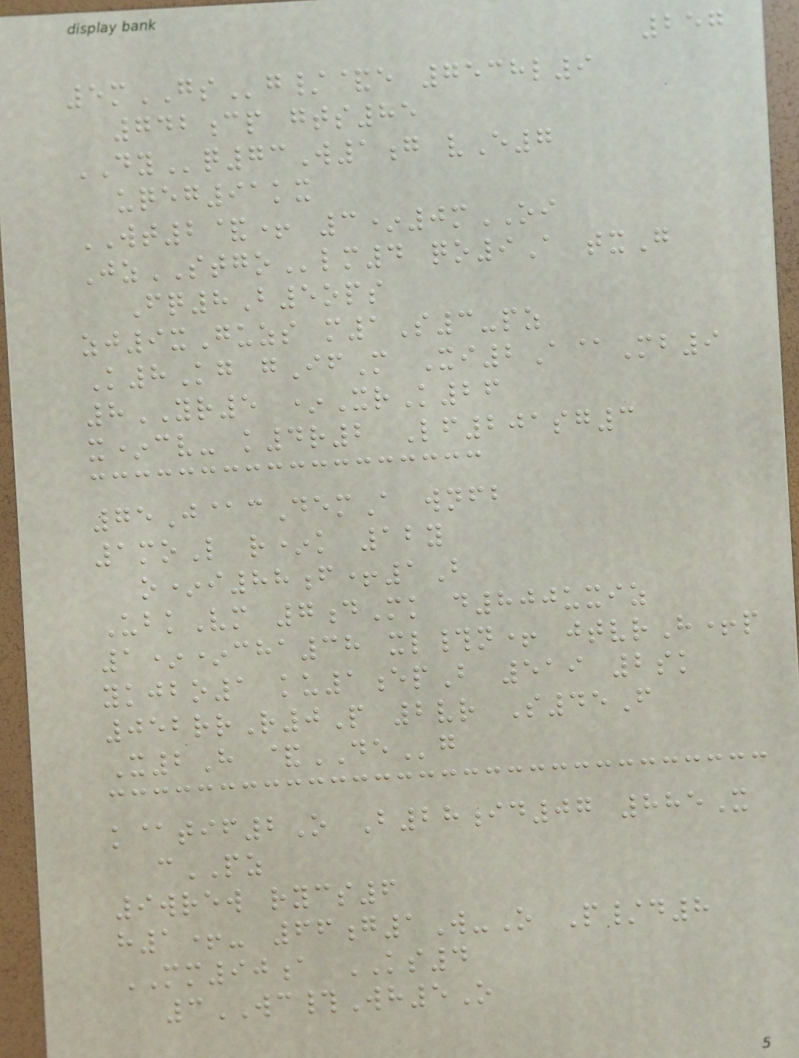257
5mGSg/&e 7538l9
742cp gts85
DYq73W1g vE7
uqeg91kx
WT2&+ 3*0mOI
JzSTGOlm4 qo9A txG
Fq8B5ops
zj9xGuzs m1S3-pz
K8Kg gIfM Xi2A@Mb9
8YR5 *XrK26
x*cv- k4r2 Lf201sg3
75J@cDemA wnfb
1moL r*k 12y
o*i88f+1B
UbkVm 7dMk d800uxiz
1**cha38 xl#n+ jtvrH+p
ykjbo1 ku1epB 519 2sk
052rrR0P 2vr S45F
X2H &DEg
k@tif2O B28id07 885X
cPZ
9wrew rycs6
h1+- 66g1W-O P/d8
MM90a KS4
3WC#Wh5O
